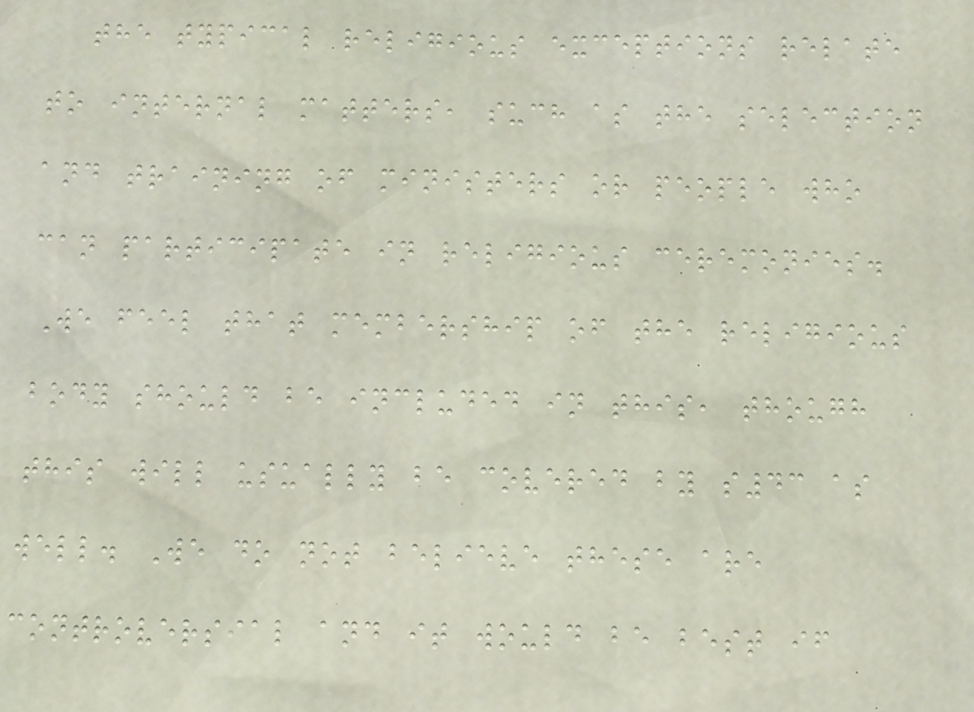the typical religious exceptions relate
to internal matters, such as the selection
and training of ministers or people who
can participate in religious ceremonies.
We feel that membership of the religious
body should be included in this, though
this will usually be covered by s43 as
well. We do not believe these are
controversial and it would be best if
